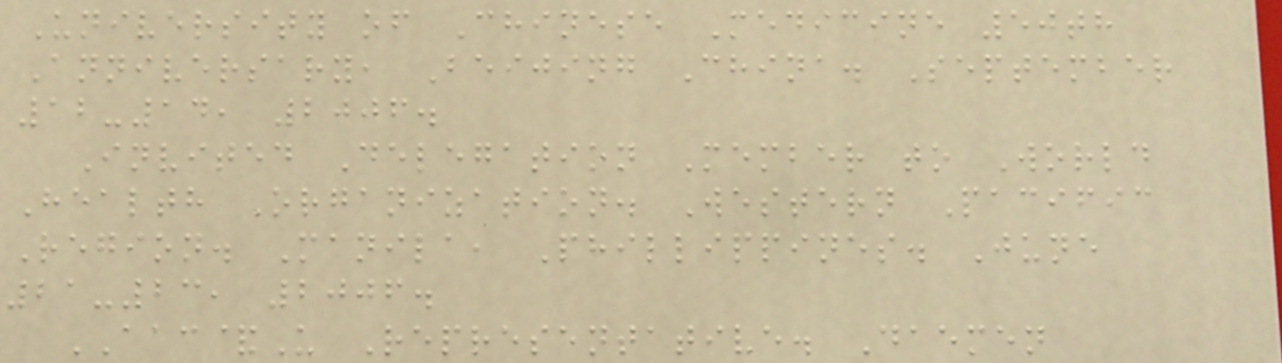University of Chinese Medicine 50th
Anniversary, Beijing China. September
12-14, 2006.
Invited Delegation Member to World
Health Organization. Western Pacific
Region. Manila, Phillippines. June
21-23, 2006.
AAC&U Representative. Daemen
